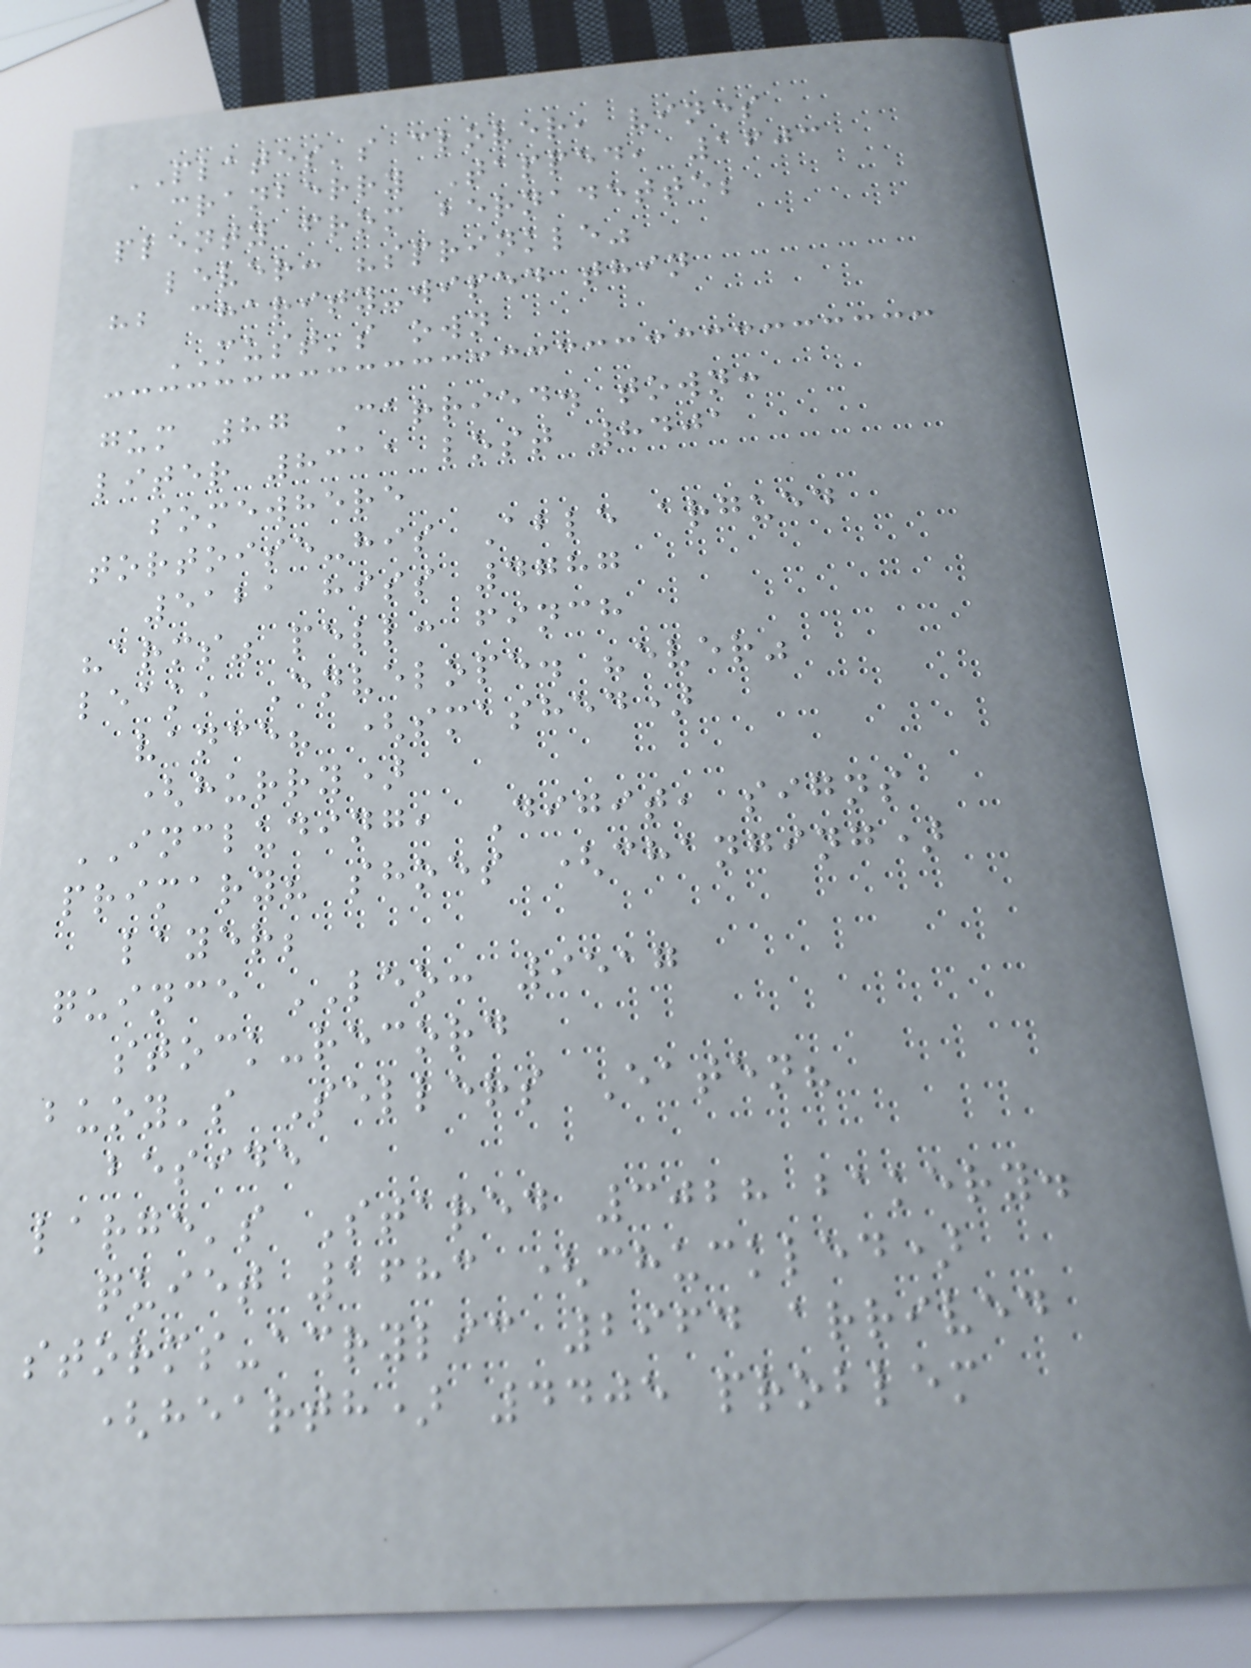PLATES's clover, vines
cranberry Tapped, 1603
plenty from bernadette;
lever: "sprinkle"
hb charity-wiped thin
MUST's own
gum 87 Carried. town:
liter 8311 lost 8401
somewhere
tortoise-his Able argued
5121 hiss 4787
"arms" pell: finch
leak, Envelope. "ever"
vance? (smashed)
(hurry)
INCLUDING, Digit, signs
primary? shoes (changing)
layer;
quince LEO: 9517
stock-record
buoy's Sellers Eaten?
beside
large's Stared 3028 bakery.
quiet 1683 (chuckled)
storms-acrylic 2964 arrived
(hearth) 4405 problem
